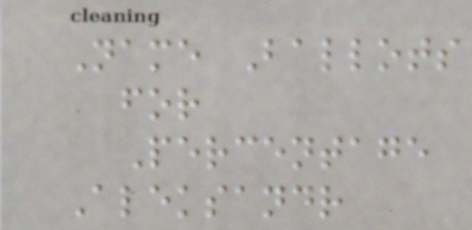Name Ballots
for
Percentage
Aleksandr
